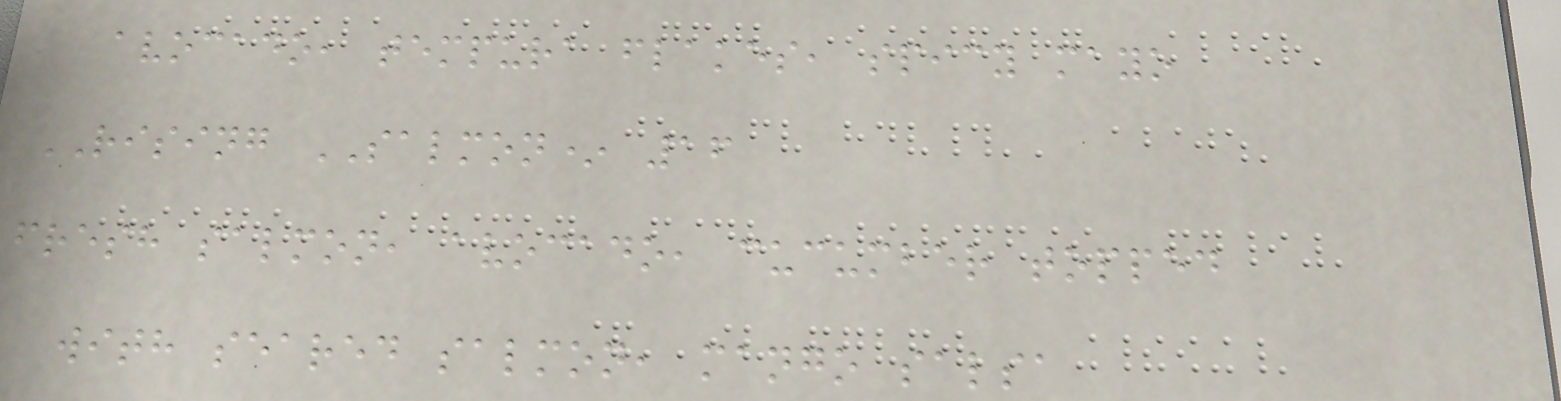avocado, tempura flakes, spicy mayo
RISING SALMON* 16
fresh salmon, avocado, cucumber topped
with seared salmon, mango salsa
